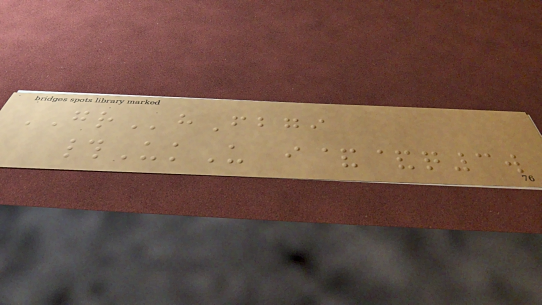GRhFbgi
#UkU i&&q3w
